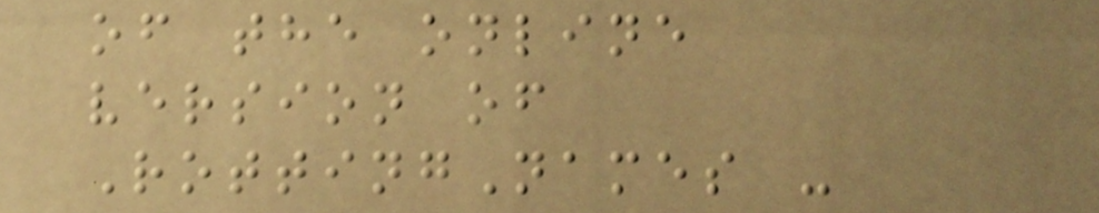of the online
version of
RottingNames -
